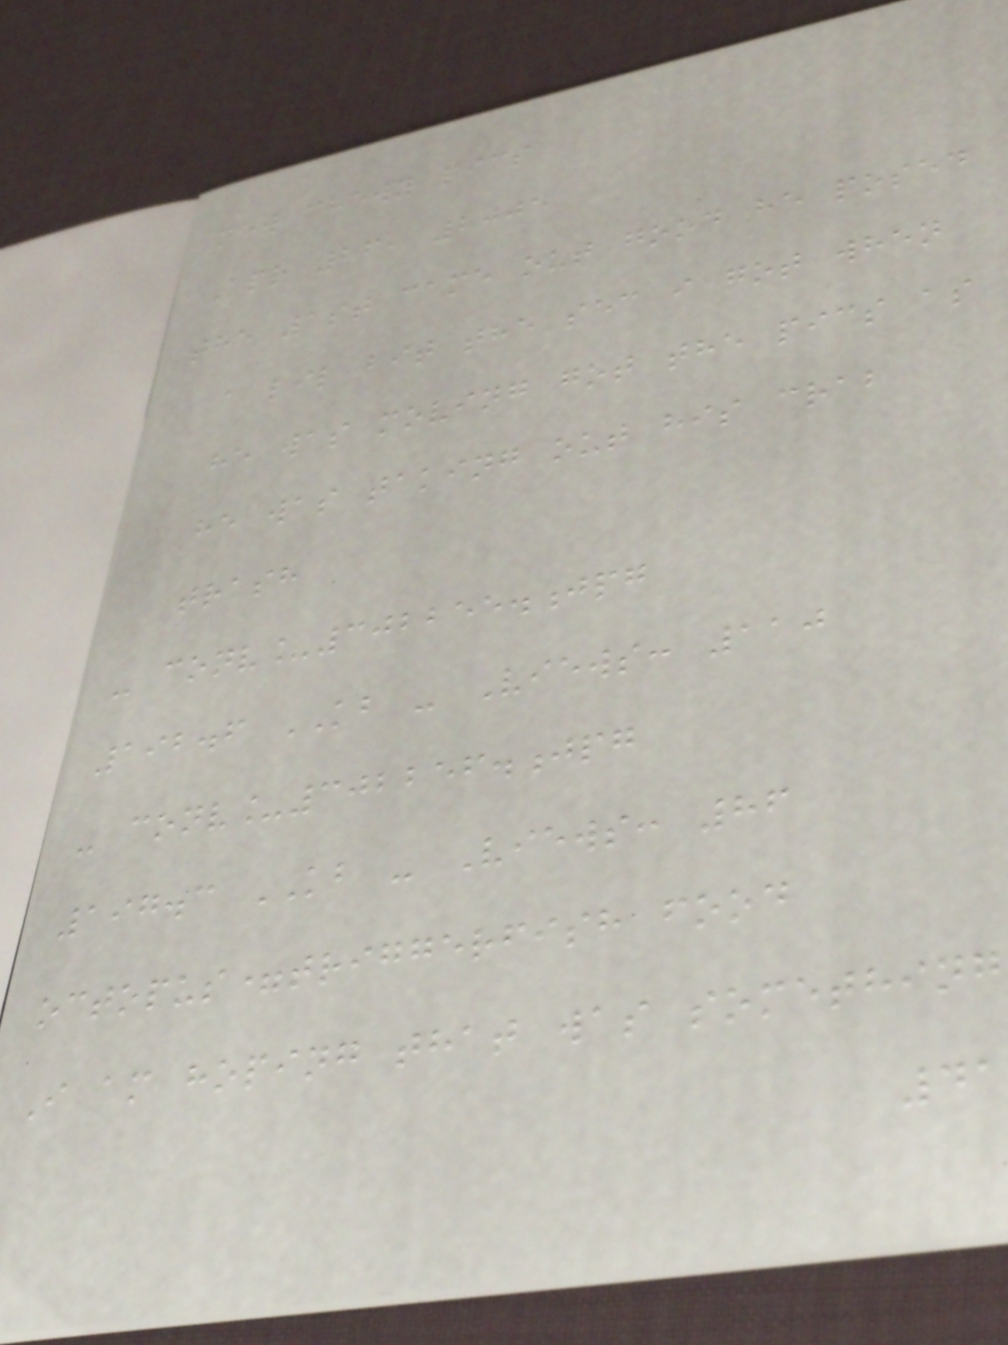new chewy pics
Apr 26, 2005
the 1st came out good he posed
a lil bit the sec i got when
he was moving got the pics as
he was taking out his crab
trash
- conv_302255.jpg
192.6 KB - Views: 110
- conv_302256.jpg
197.3 KB - Views: 86
octopus=triggerfish food
I am hoping that was something
41
